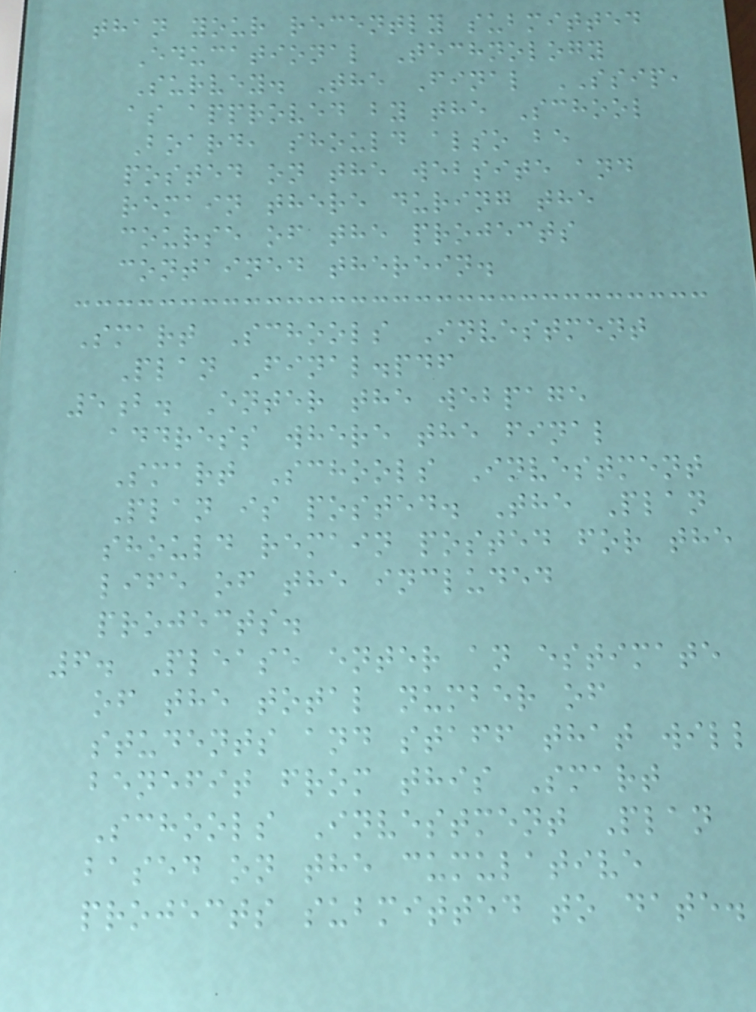than your recently submitted
Educational Technology
Survey. The Final SSIP,
as approved by the School
Board, should also be
posted on the website and
remain there during the
course of the projects
contained therein.
Smart Schools Investment
Plan Final.pdf
5b. Enter the webpage
address where the final
Smart Schools Investment
Plan is posted. The Plan
should remain posted for the
life of the included
projects.
6. Please enter an estimate
of the total number of
students and staff that will
benefit from this Smart
Schools Investment Plan
based on the cumulative
projects submitted to date.
